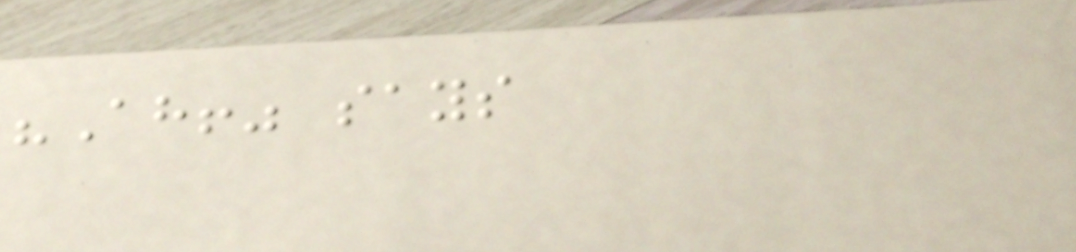"Ah!" says
